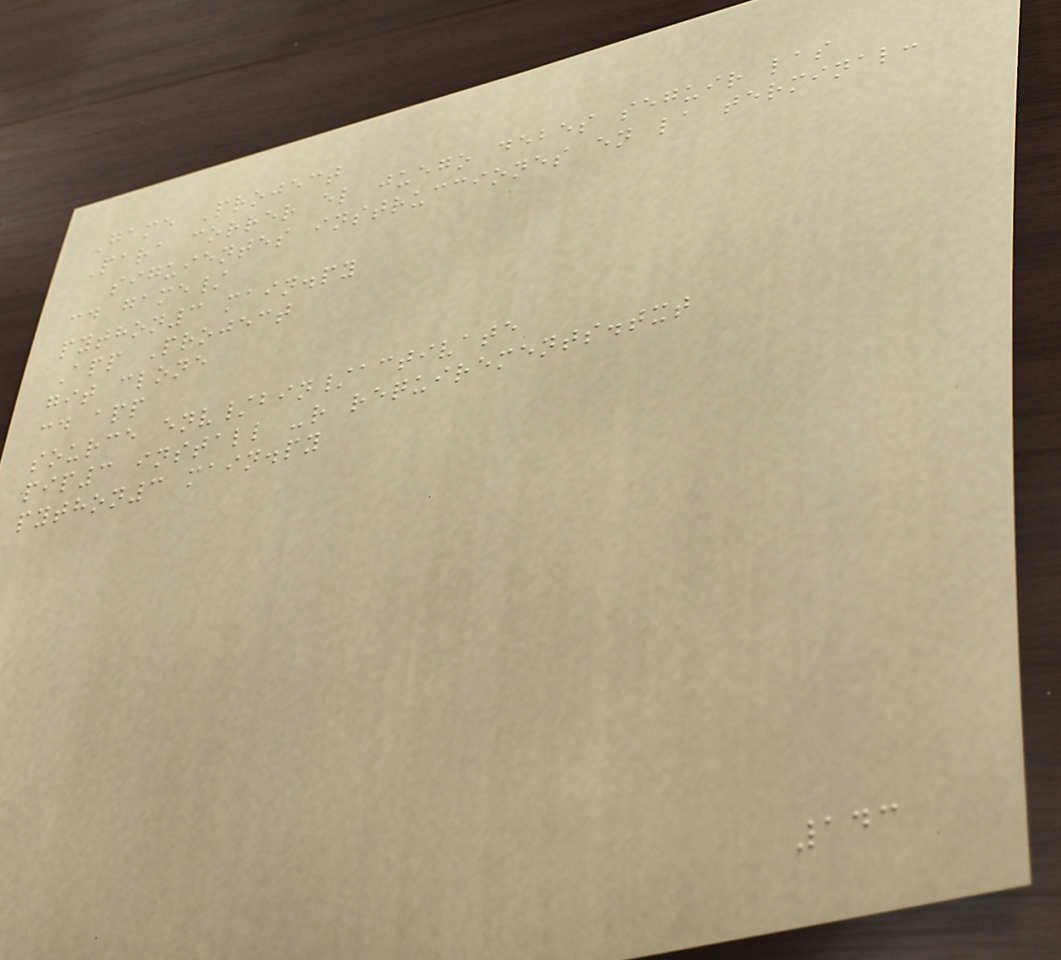Game Project
Para correr el juego debes seguir las
siguientes instrucciones en la terminal:
cd game/
python3 main.py
App Project
git clone
cd app
source env/bin/activate
pip3 install -r requirements.txt
python3 main.py
143
